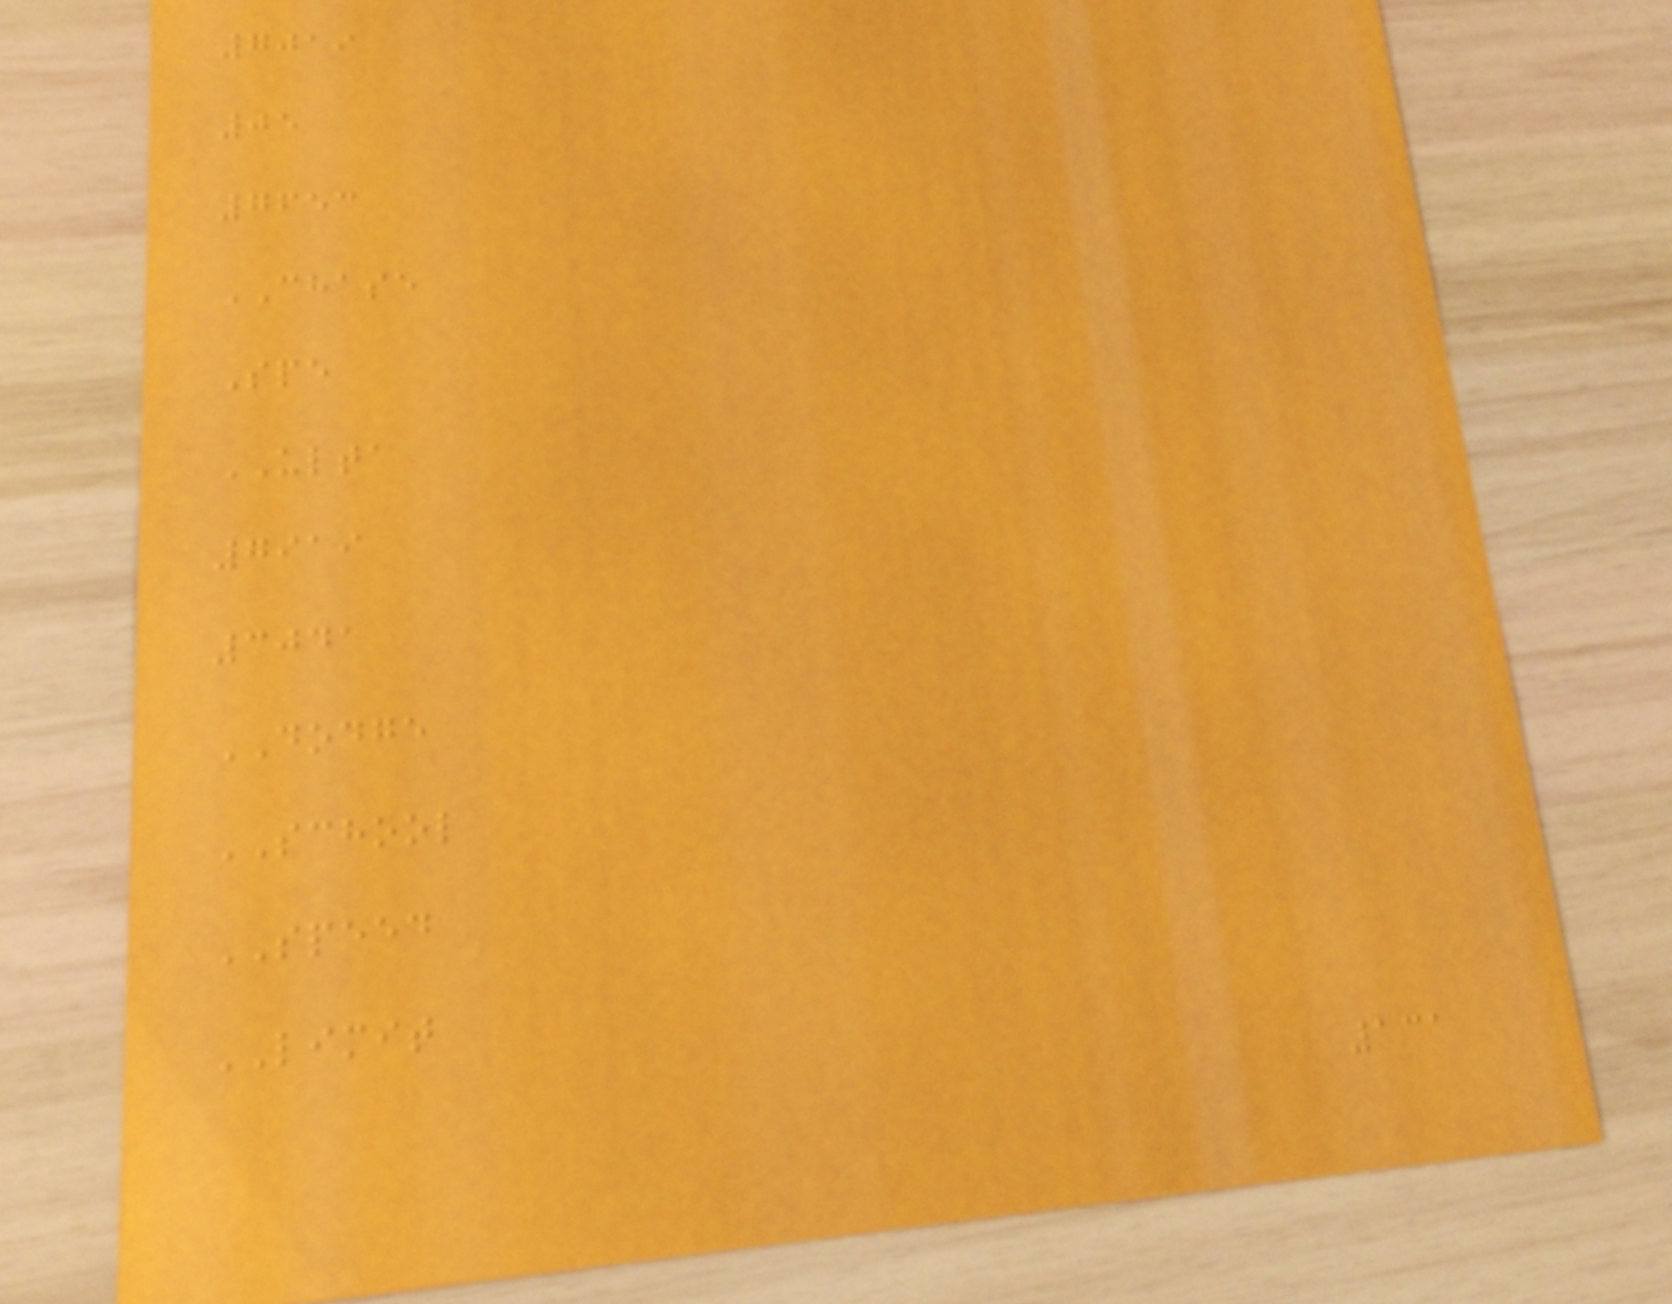7019
05
7653
CHASE
Spe
ULTA
7919
3041
DODGE
SCHOOL
SPEED
LIMIT
131
